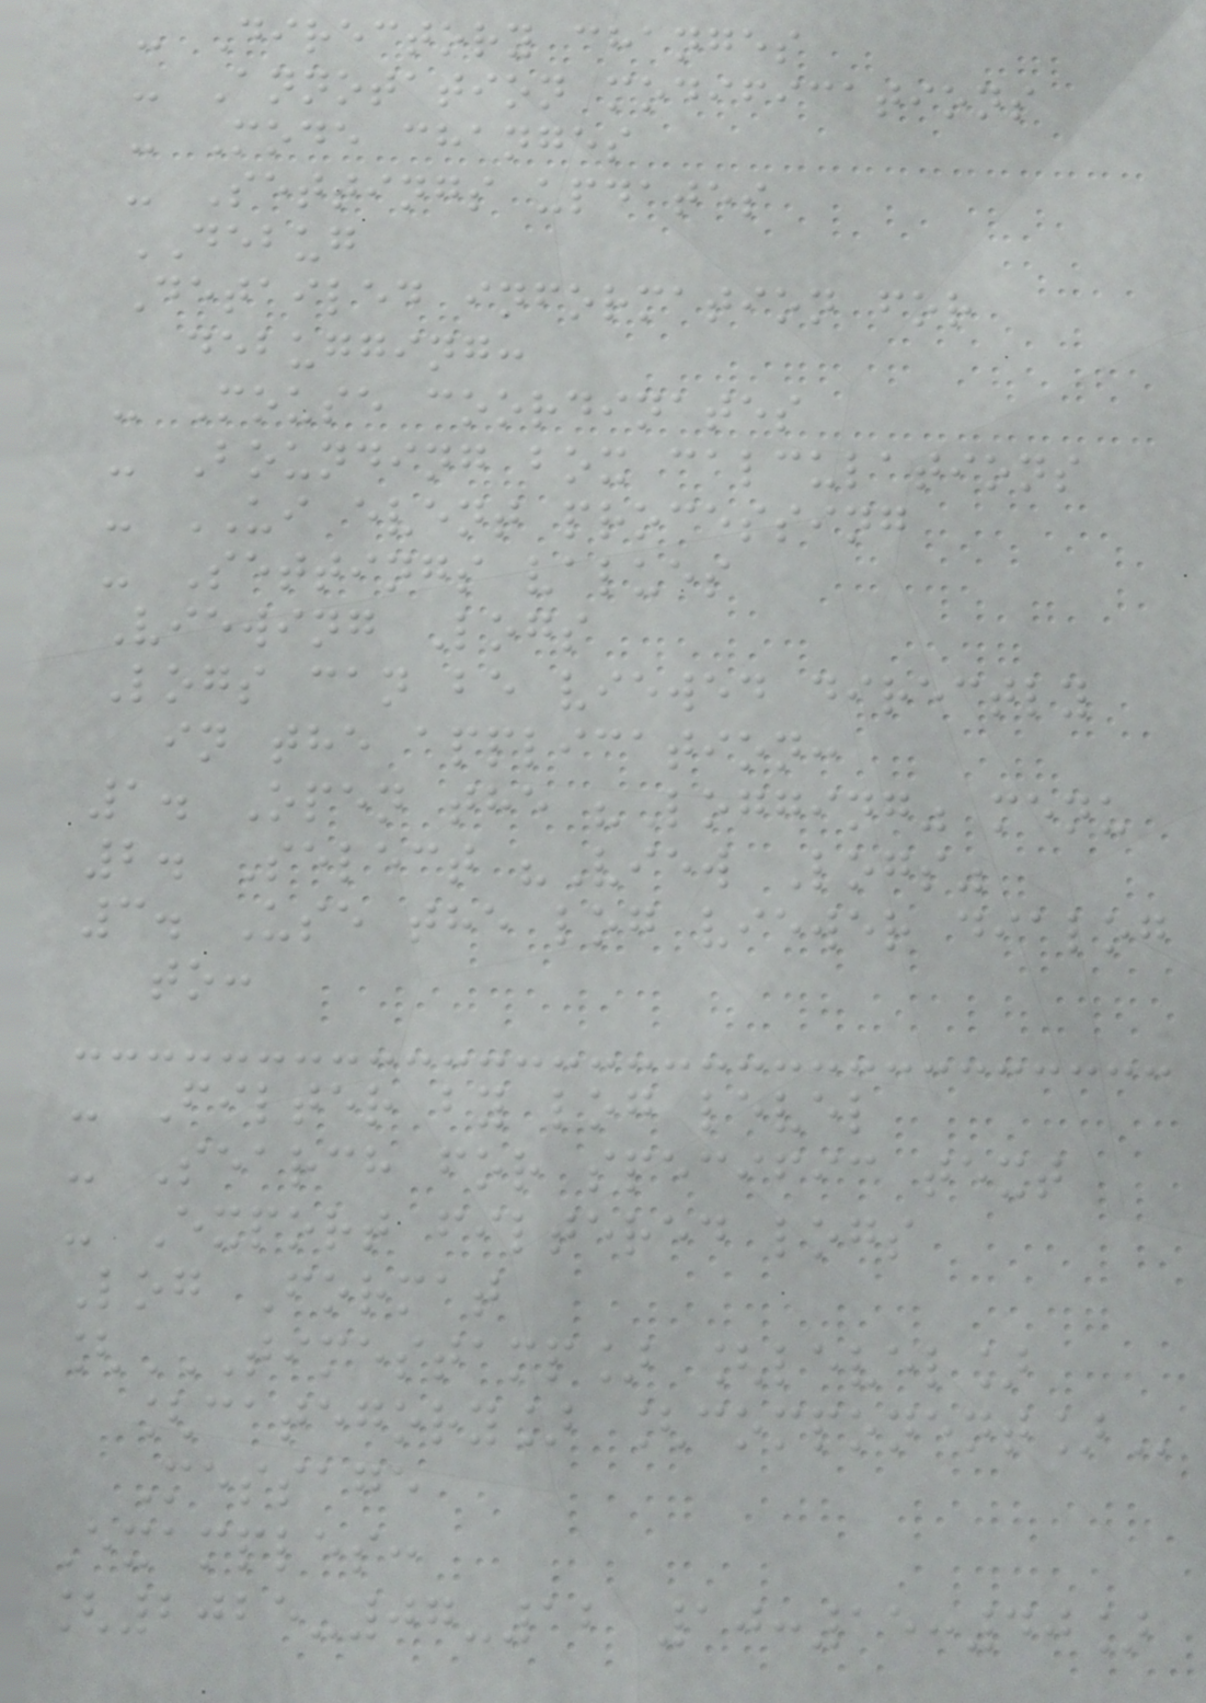- Directory changes
- Annotation modifications
- Mode changes
- Settings updates
DEBUG
Detailed information for
debugging:
- Mouse coordinates
- Bounding box calculations
- UI event processing
- Settings values
Viewing Logs
Logs can be viewed directly
in the application:
1. Open the "Logging" menu
2. Select "View Logs"
3. Use the log viewer dialog
to:
- Filter by log level
- Search for specific text
- Export filtered logs
Log Format
[TIMESTAMP] [LEVEL]
[CATEGORY] [COMPONENT]
Message
Examples:
[2025-07-12 10:15:40]
